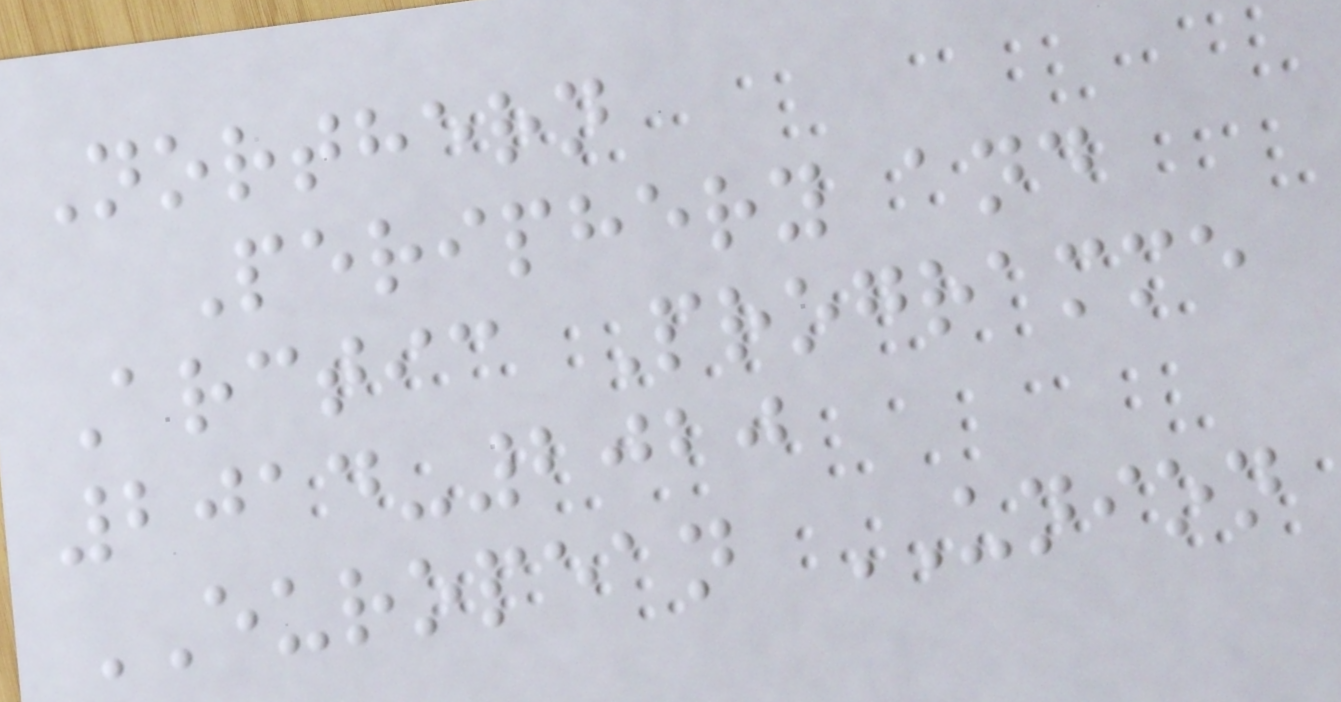Northern
Periphery and
Arctic Programme
2014-2020
EUROPEAN UNION
